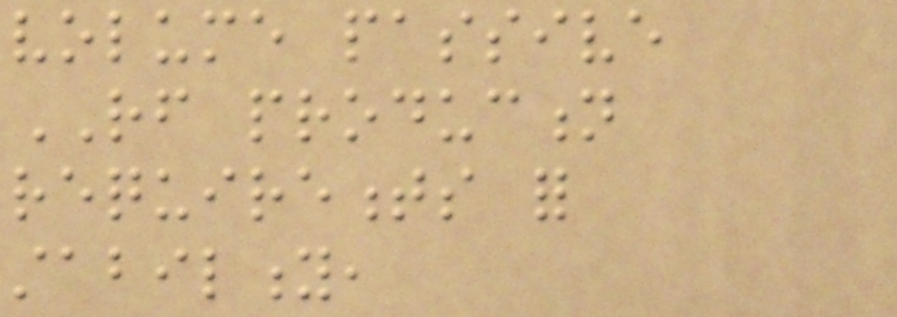volume passive
RF production
requirements for
stability,
